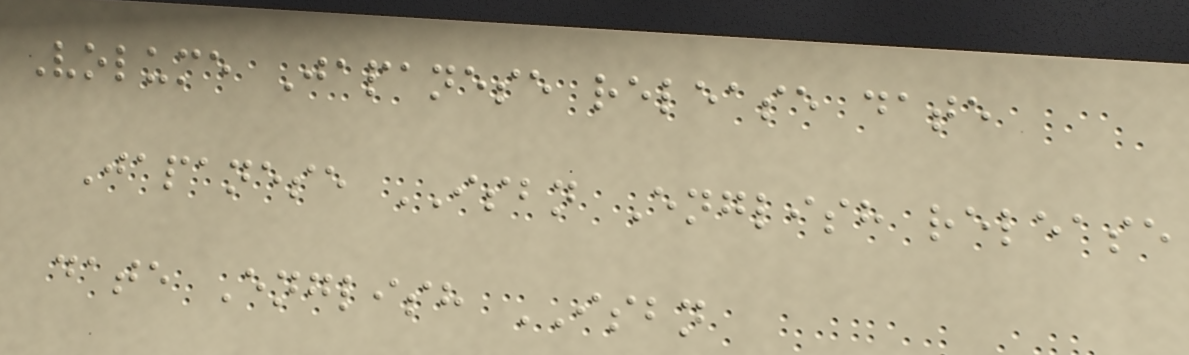Volume Japanese release date
Japanese ISBN English release
date English ISBN
